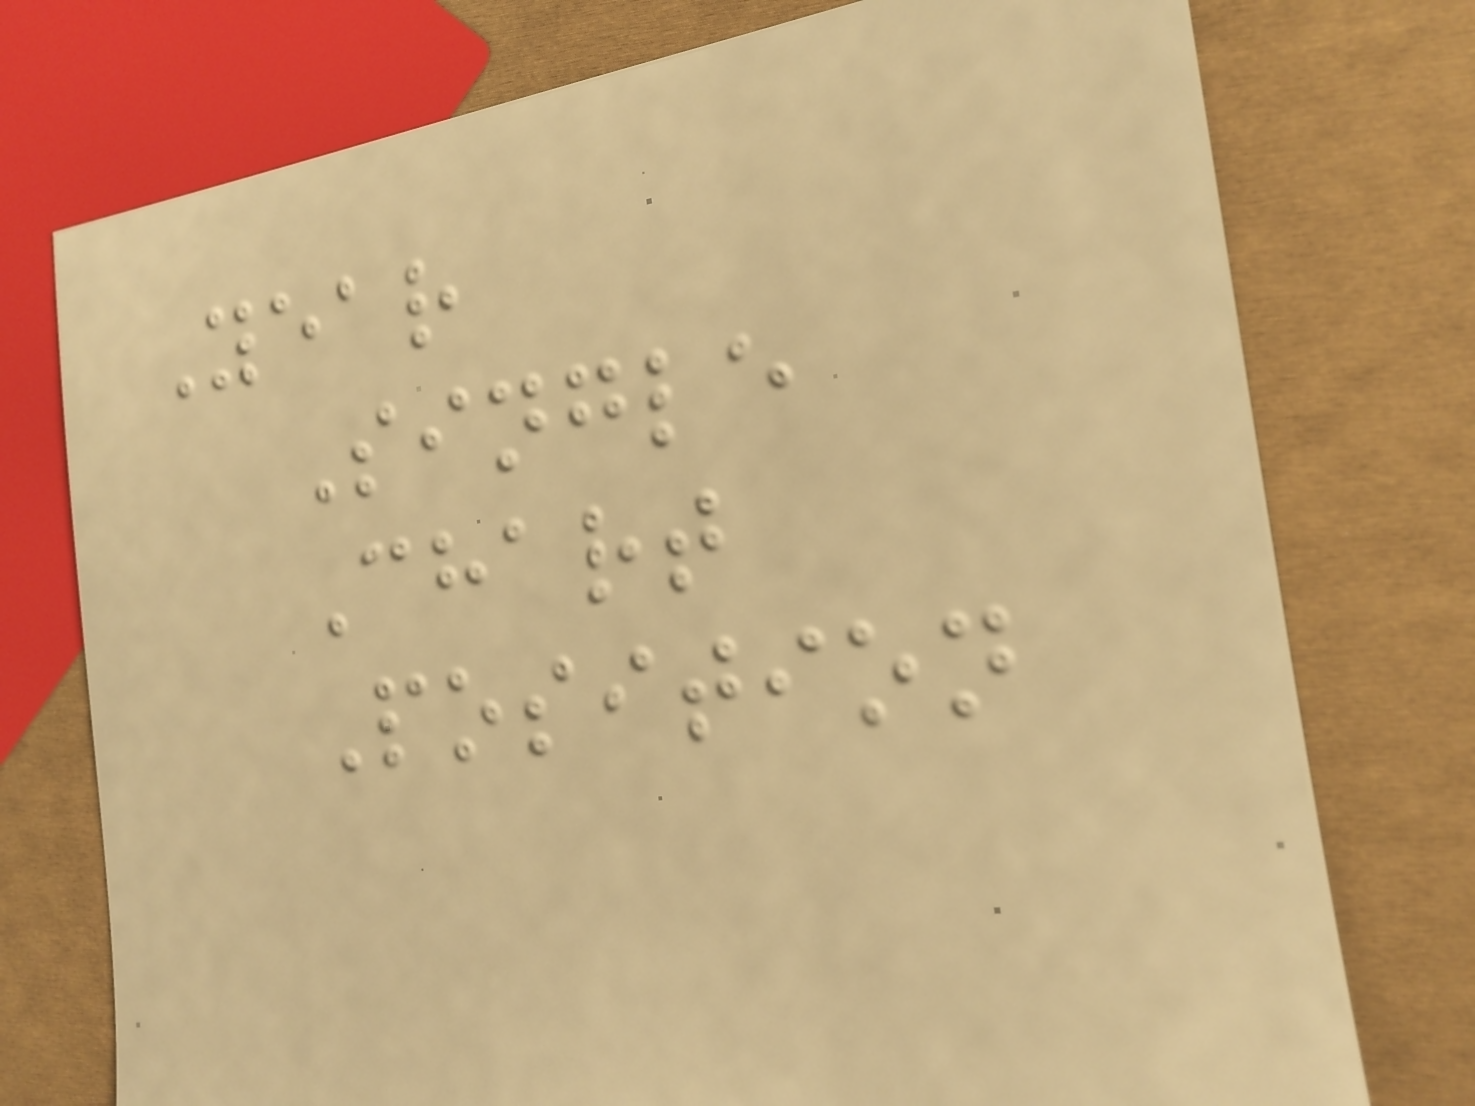Year
Single
Chart
Position
